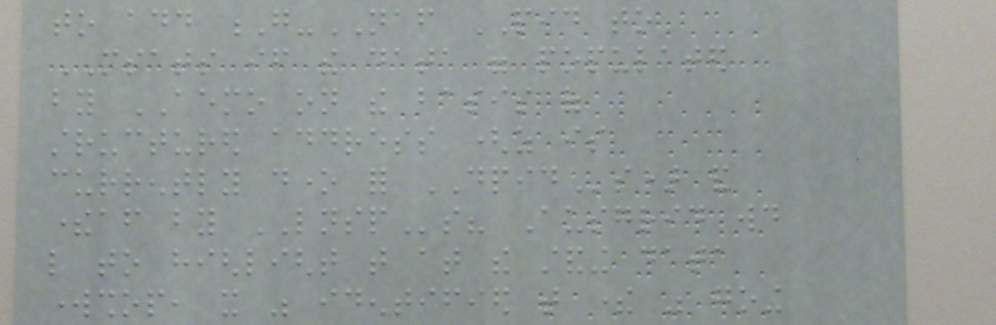to add G-NAF PID to
MSATS if the data were populated
by AEMO on the basis of
structured address (as is
currently done for DPIDs) and
thereafter by LNSPs? Ausgrid would
like to highlight that at the standing data
workshop, it was identified that there was going
